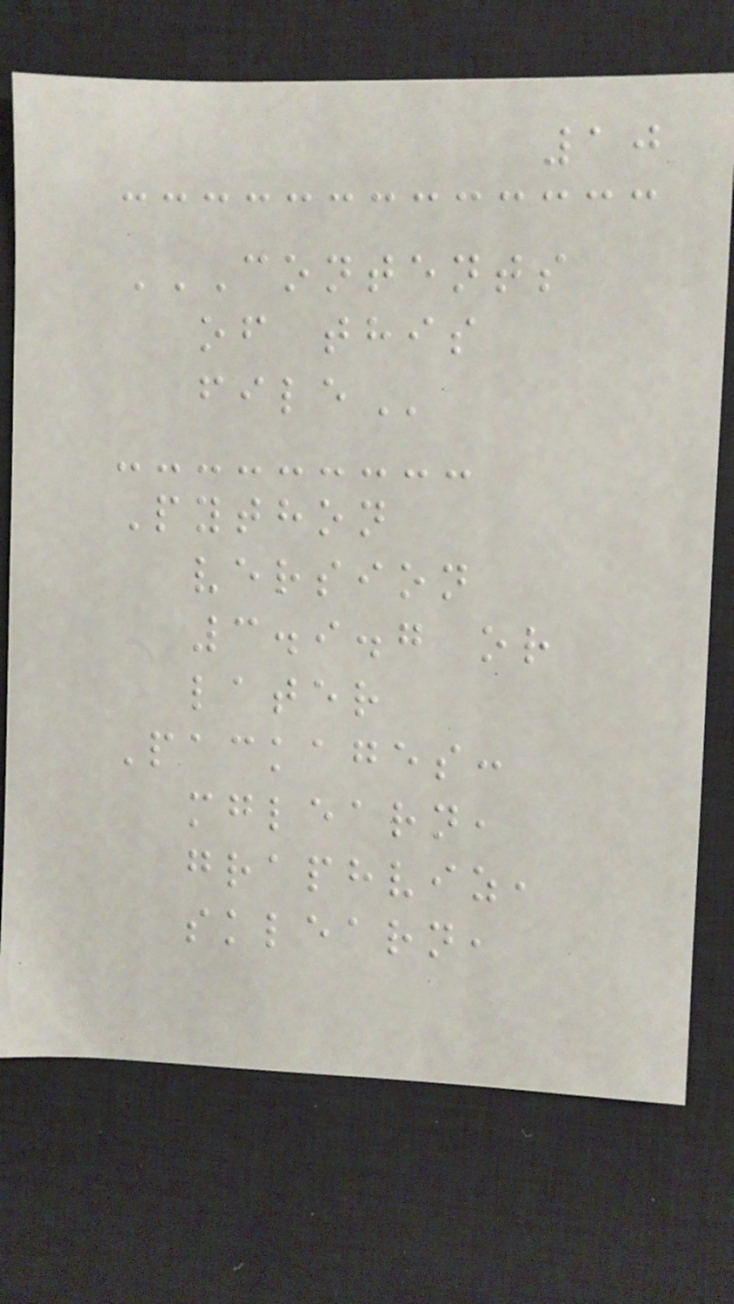10
CONTENTS
OF THIS
FILE
Python
version
3.9.7 or
later
Packages:
mglearn,
graphviz,
sklearn,
